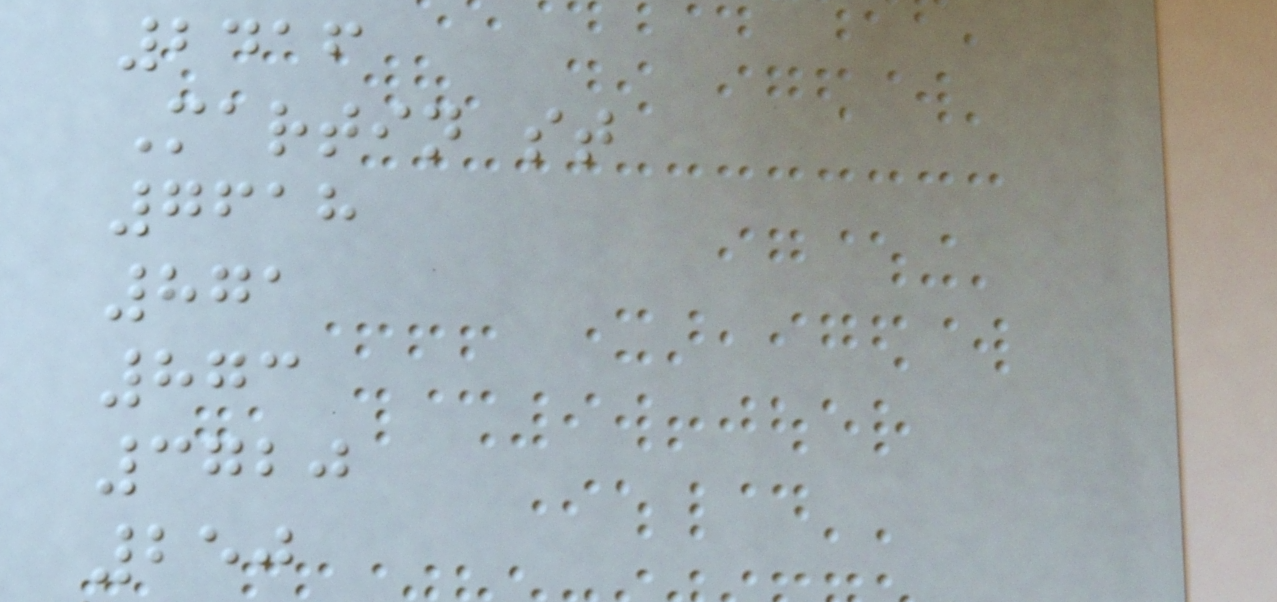2416
Martin st
7618
871
873
3720
250
